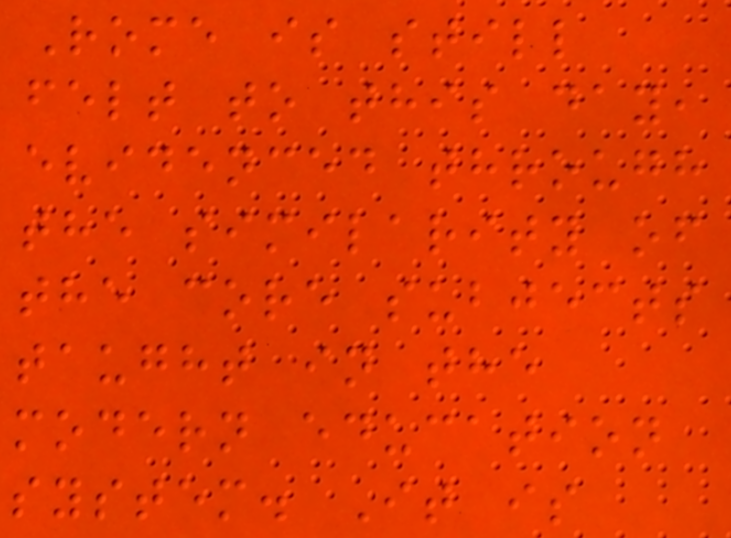Rome is still
felt to this day,
evidenced through
the similarity of
the core subjects
taught in the
modern education
system. It is
